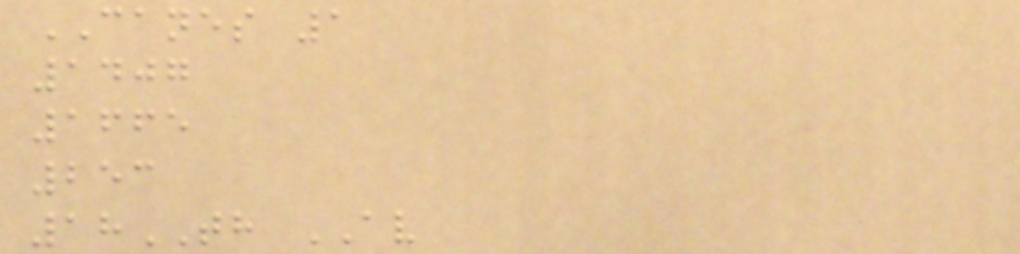CANES 1
1407
1665
253
18TH AV
